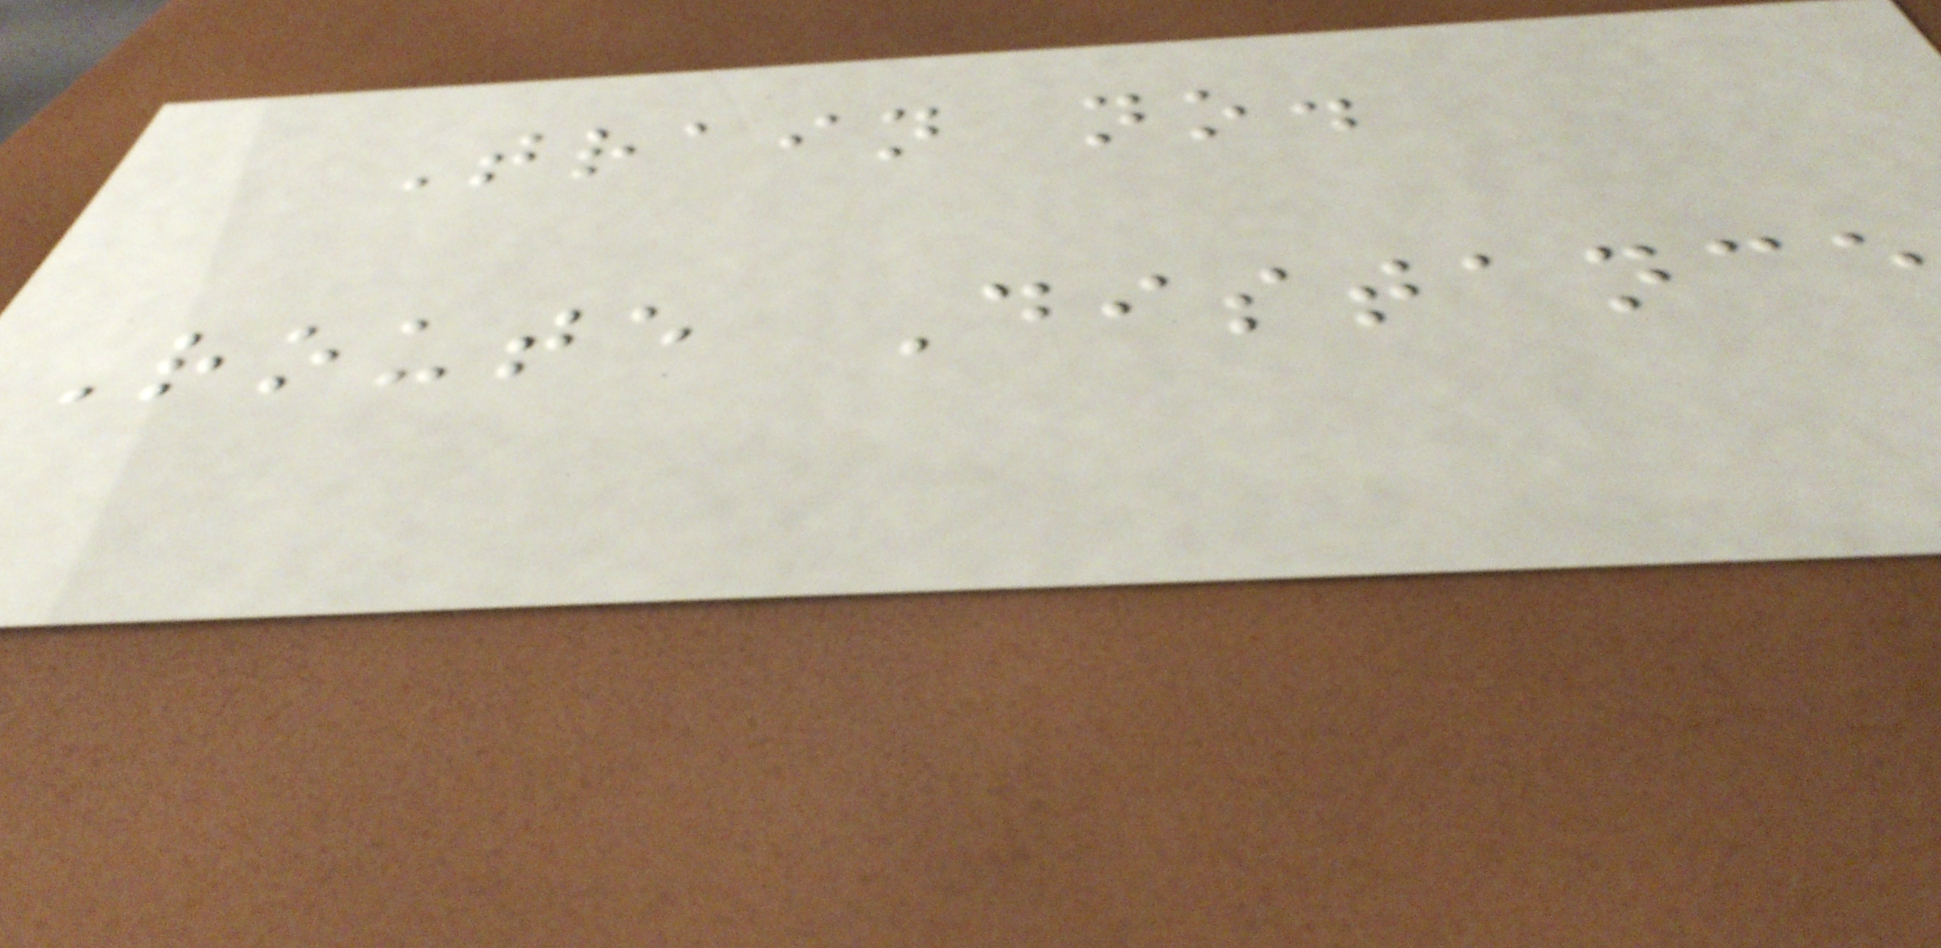Train no.
Route Distance
